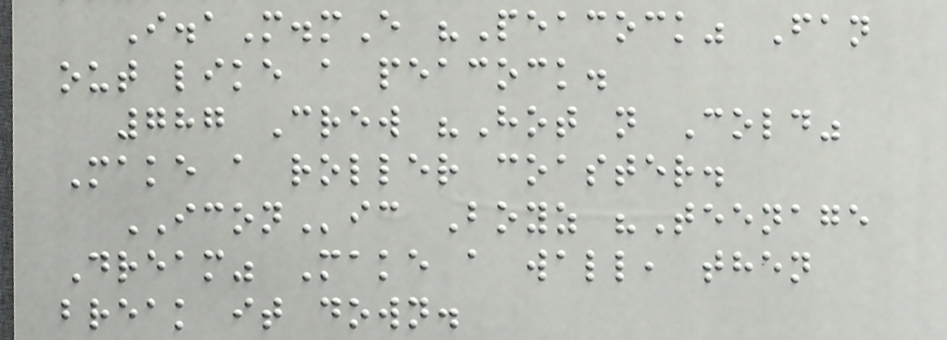I.aM.mE "Peacock" Fan
out like a peacock.
787 Crew "Hot n Cold"
Make a roller coaster.
ICONic Boyz "Teenage
Dream" Make a wall, then
break it down.
